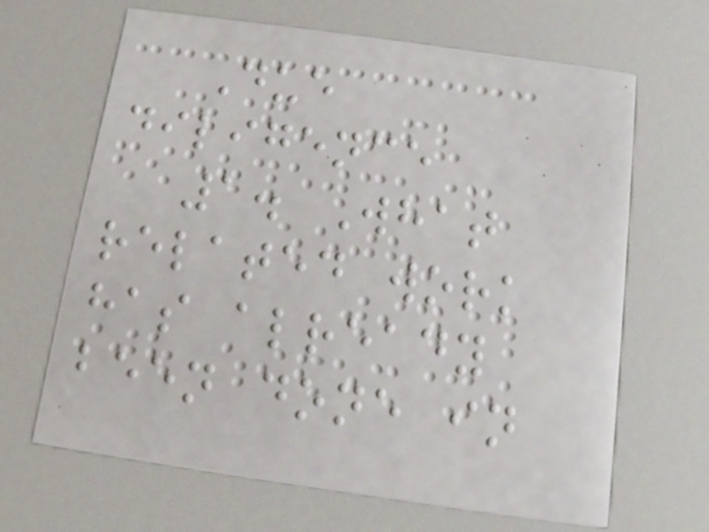Due
diligence
1. What
related work
has already
been done in
